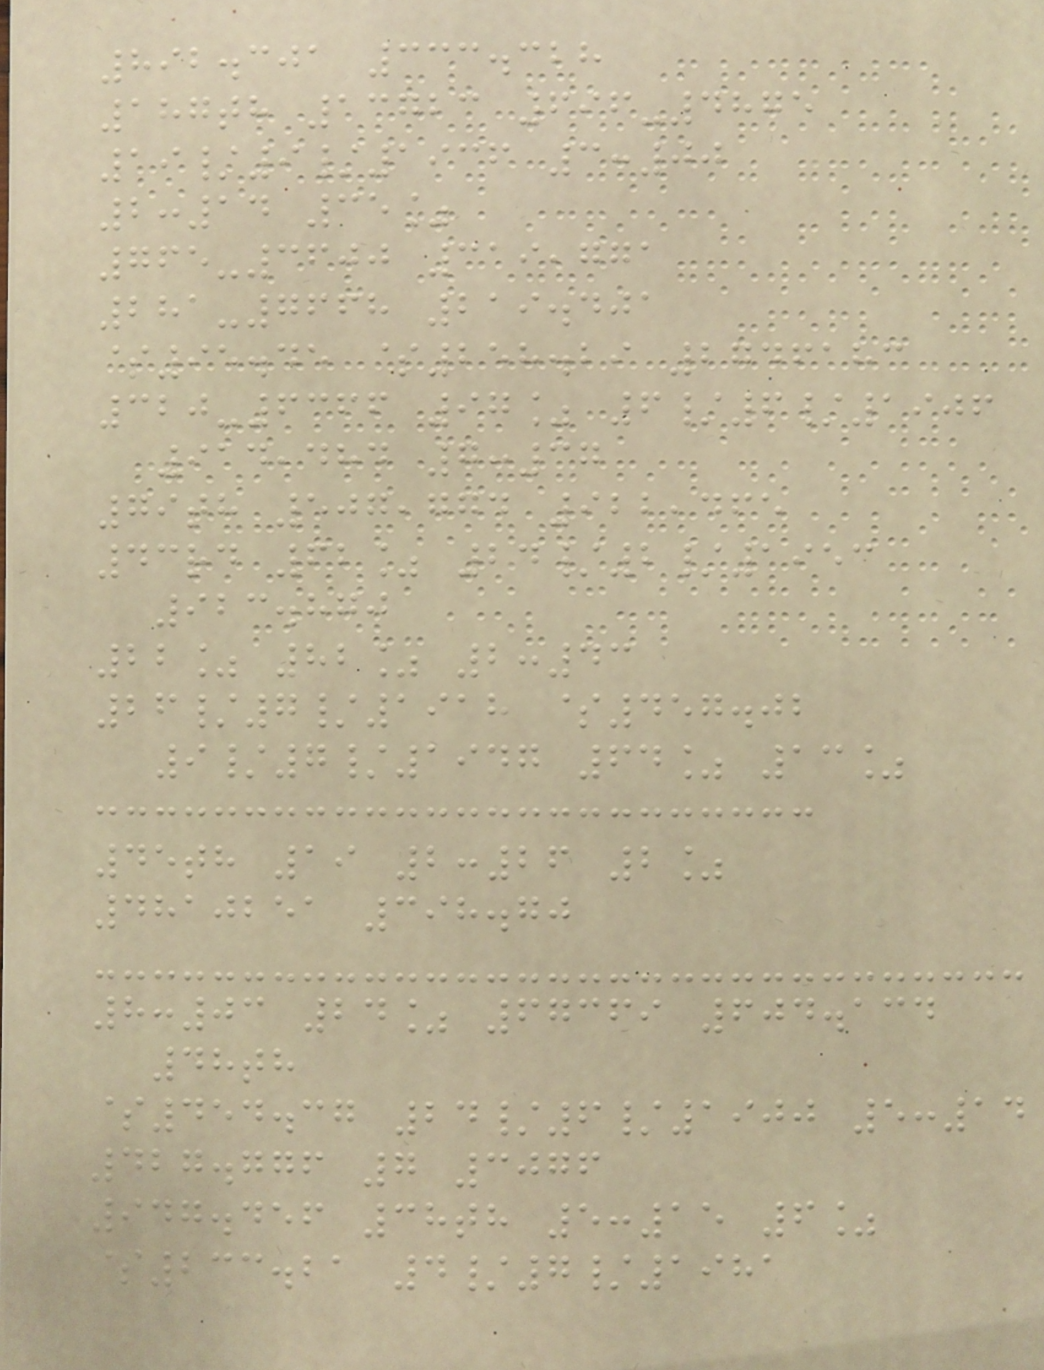892.301 333.328
187th 13723 696-4875
19/9/1936 3:00
2:14 35%
765-3600 319,771
281-7668 219.401
$95.45 $258.29 2746183
320-6366 97% 6/6/1906
914,484 7:37
79th 507,774 922,465
43rd 62% 24/2/1953
923.870
22% 82% 2:43
26/7/1918 $457.02
9/7/1947 64% 13%
45th 19 2:26 2%
4810251 398.70
8:03 24% 67369 604.134
48th
$454.37 24/6/1900 5:14
427.776 7 3076
947.456 38th 5:15 6%
$233.21 4/7/1981
